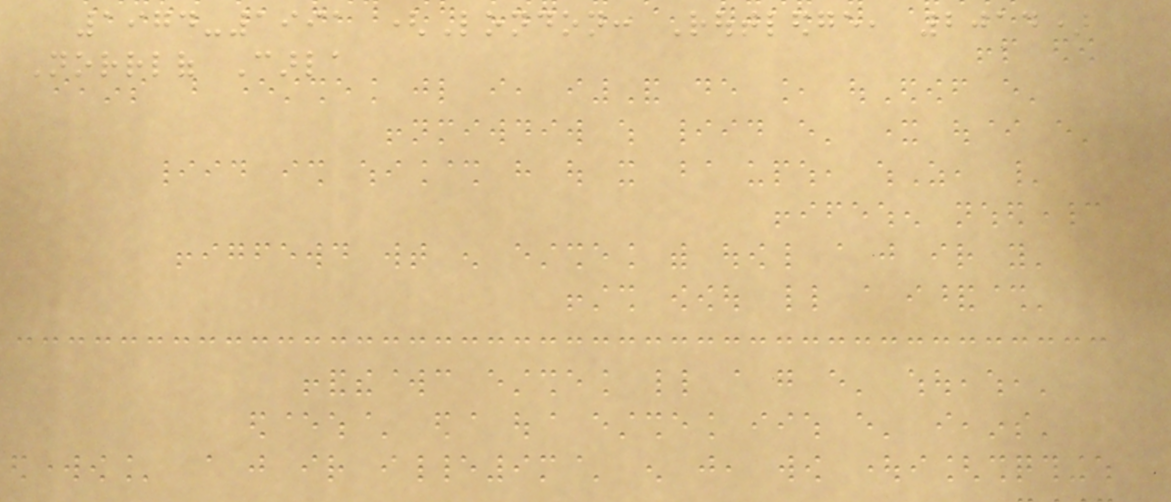1974-1991 (London: Routledge, 2014)
Norrlof Carla
